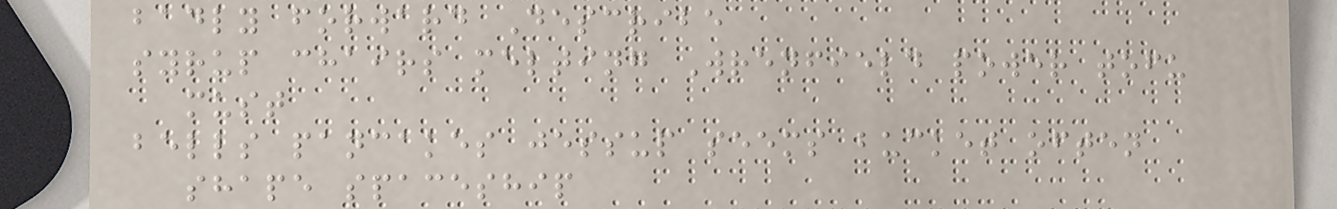badly forward Describe
syrup chairs melting Wrenfield power tofu
must
bells pancakes jessup seems bucket often
shape spaceship
